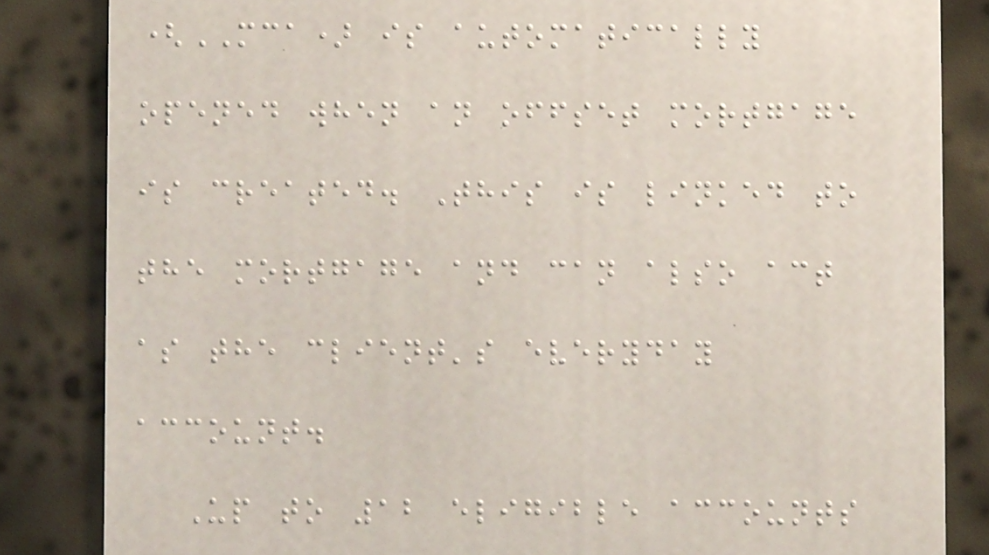(MCA) is automatically
opened when an offset mortgage
is created. This is linked to
the mortgage and can also act
as the client's everyday
account.
Up to 12 eligible accounts
